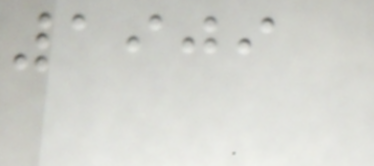1909
